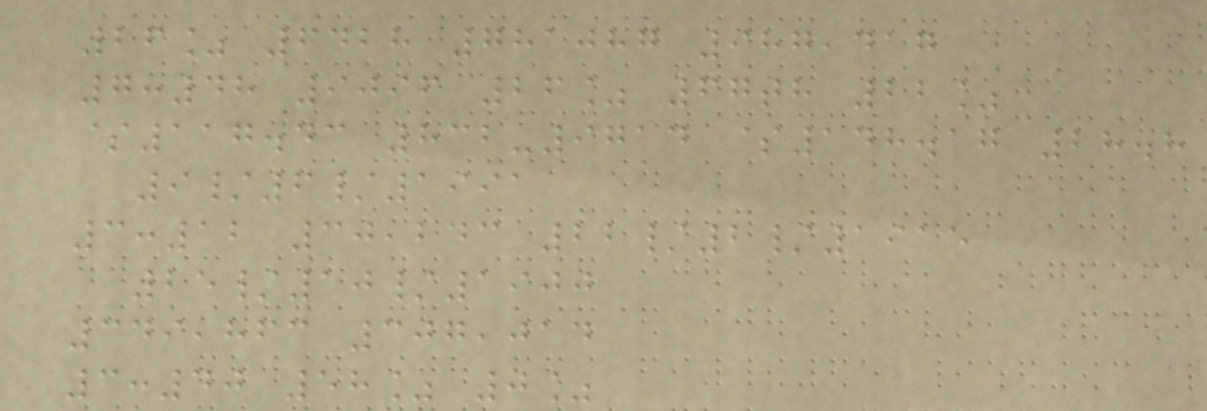26% 6428 781087 987,417
7:48 9096 26% 67th 22%
$117.43 832-9714 $148.17 28.8
9/6/1991
3:12 30,243 22/2/1915
25/10/1900
349,863 307,014
3:40 58% 0%
